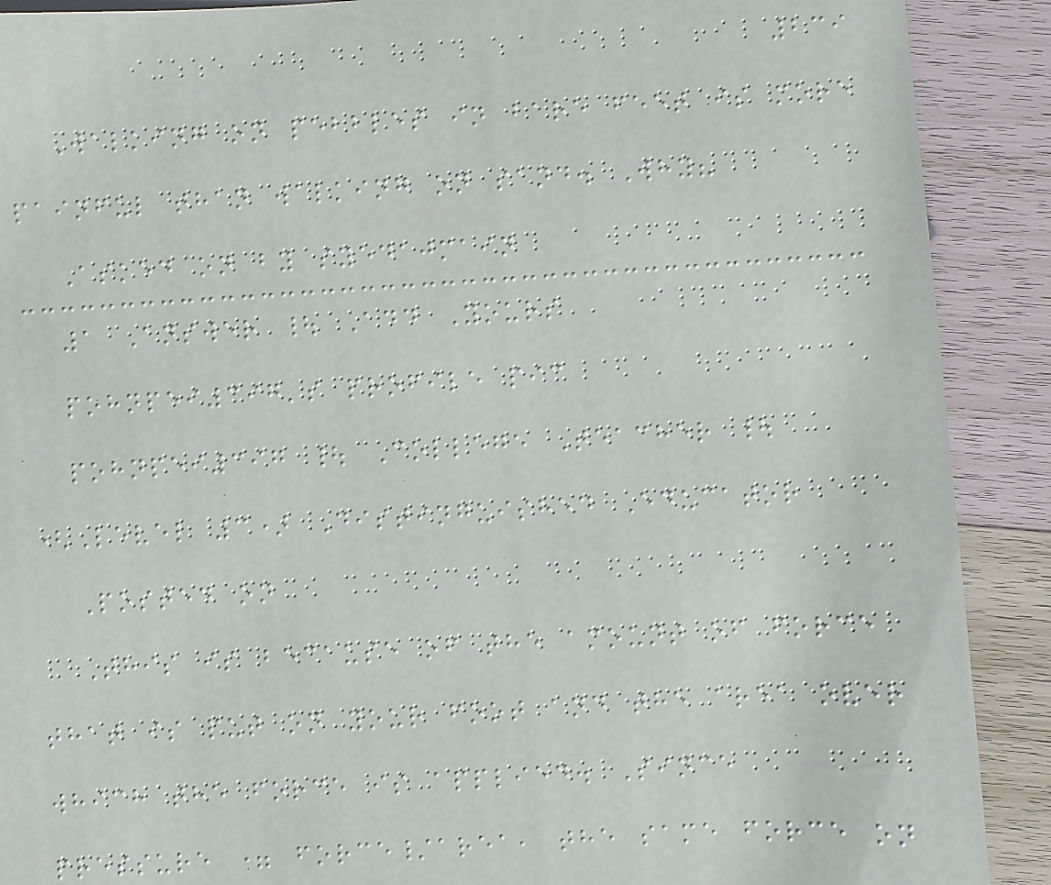239
Walking on pebbles in bare feet is more
painful than walking on sand. Why?
Asked on by syedajmain
1 Answer | Add Yours
pohnpei397's profile pic
pohnpei397 | College Teacher |
(Level 3) Distinguished Educator
Posted on
This is because of the amount of force
that is put on your foot and the area over
which the force is applied. Since
pressure = force/area, the same force on
